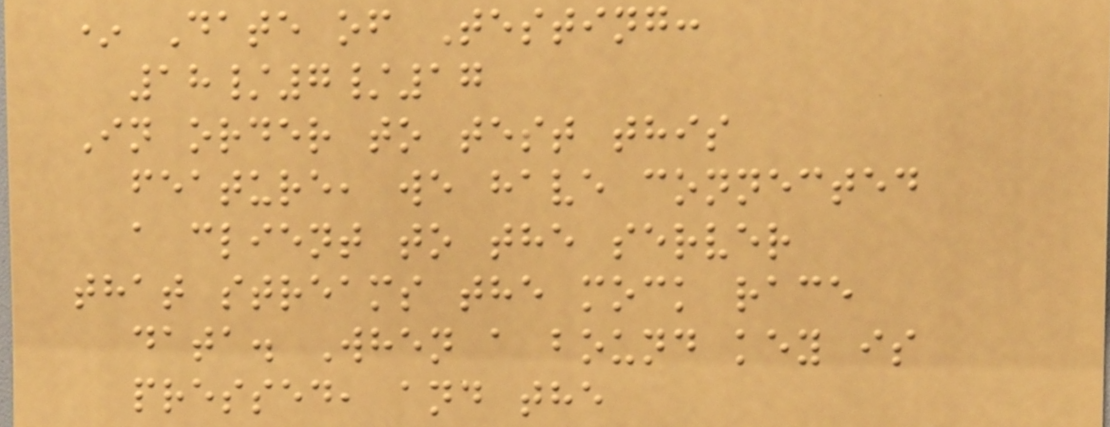* Date of Testing:
18/7/17
In order to test this
feature, we have connected
a client to the server
that streams the mock race
data. When a bound key is
pressed, and the
